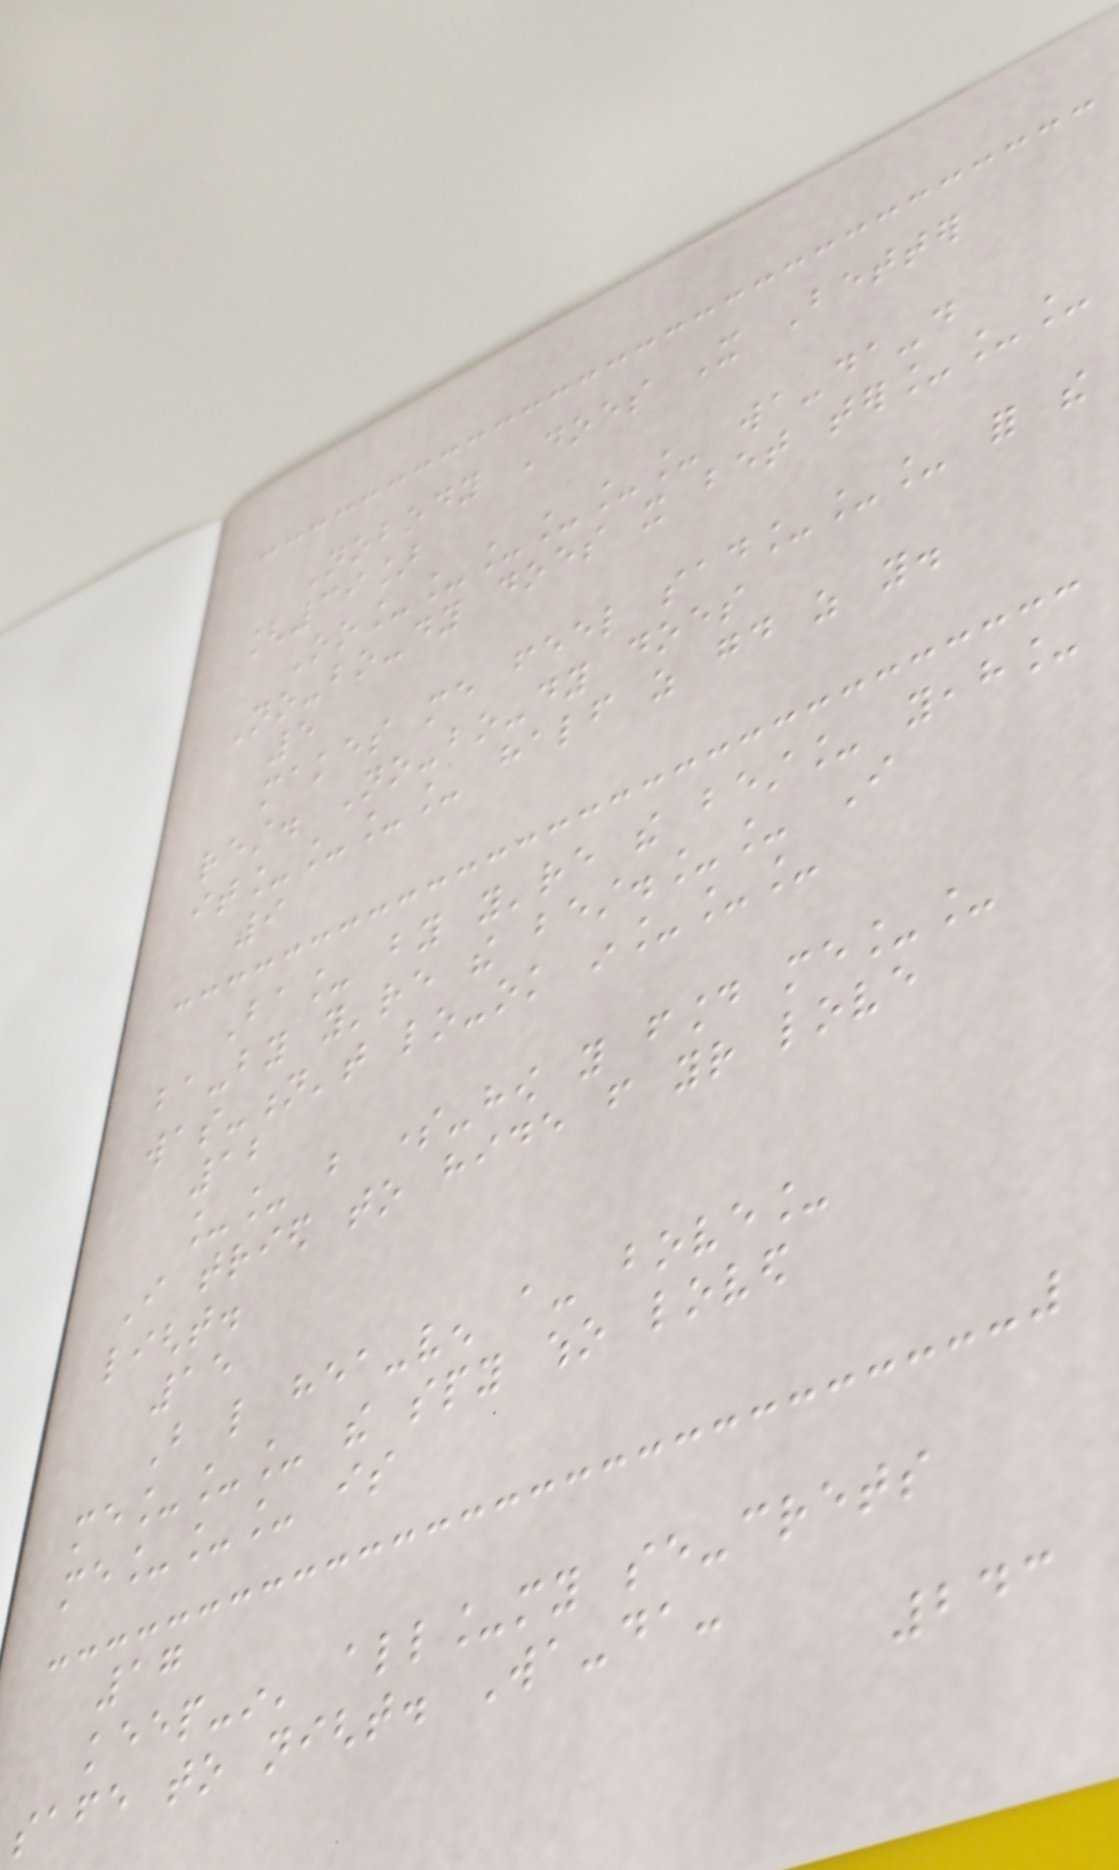Nobody Does It Better
[39]
Oo______ wa-da-do
No-bo-dy does it bet ter___
5
makes me feel sad___ for the
rest. No-bo-dy does
it____ half as good as you.
9
Ba_ by you're the best_ yeah_
ba-by you're the best.__ I
was-n't lo-ok in___
12
__ but some-how you found me__
I tried to hide from your love
light.
15
But like hea-ven a- bove_
me___ the spy who loved
me___ is
17
keep-in' all_my se-crets
safe to night. Wa-da-
243
